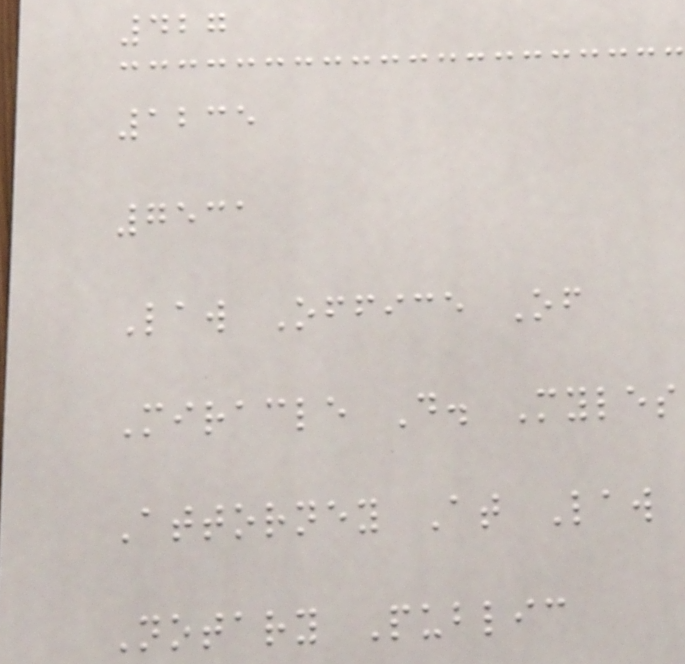427
1235
7531
Law Office Of
Miracle D. Myles
Attorney At Law
Notary Public
